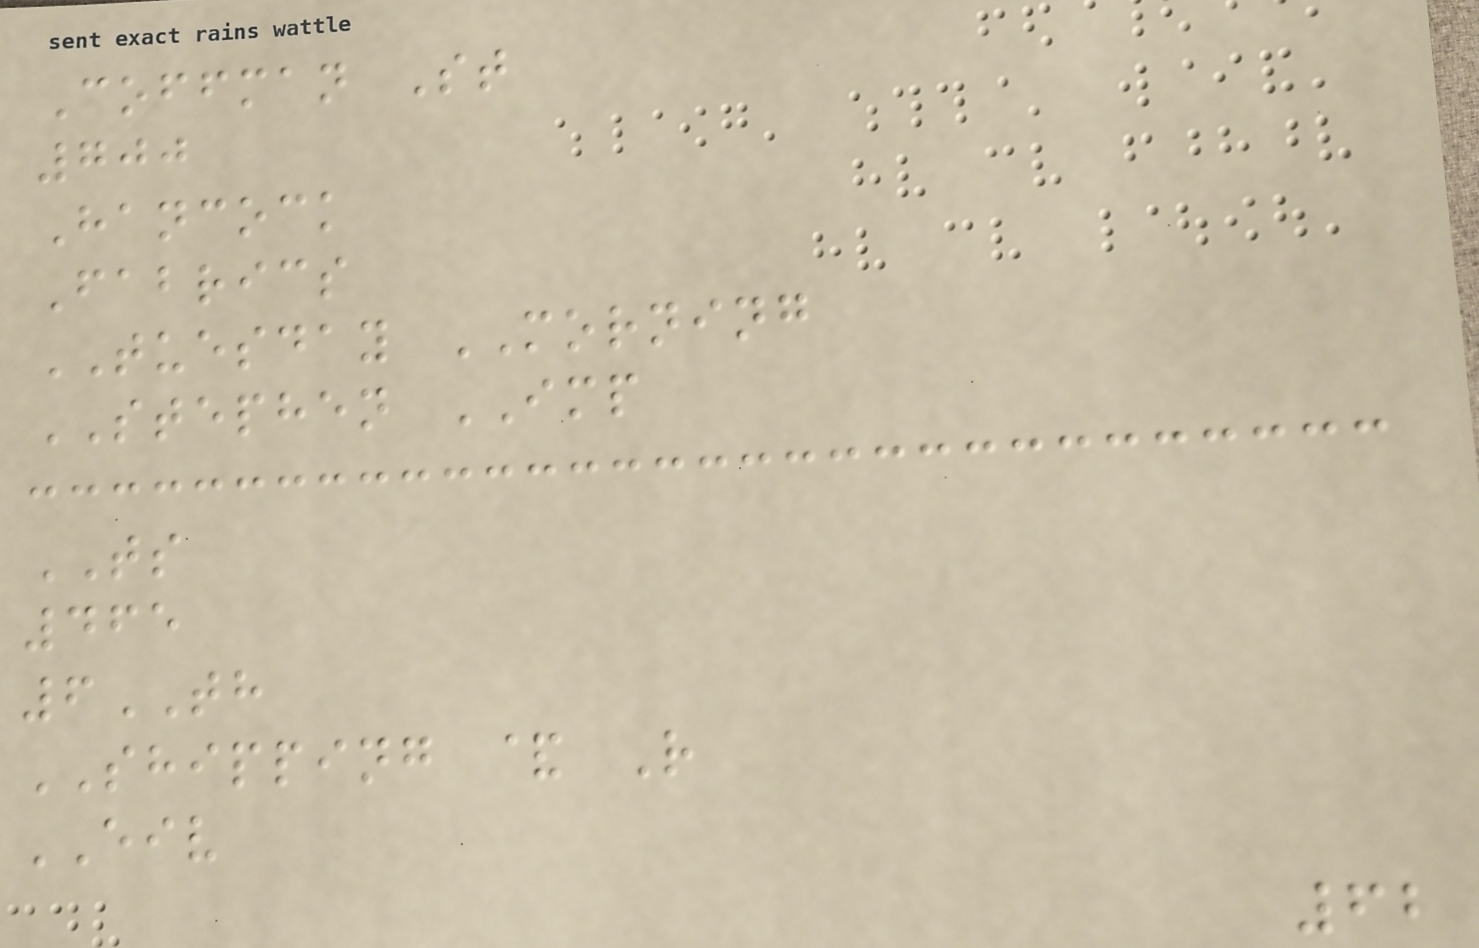Coffman St
700
Hancock
Fabrics
TUESDAY MORNING
STEPHEN IMP
TS
465
6TH
SHIPPING & R
EIV
62
